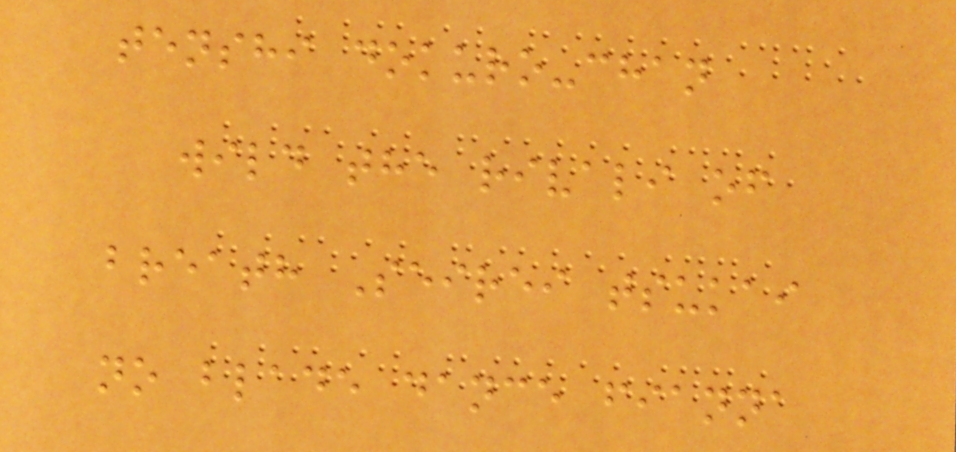tenshi dokuro-chan
wild the rivali of
breath Seirei tsukai
no blade dance fianna
